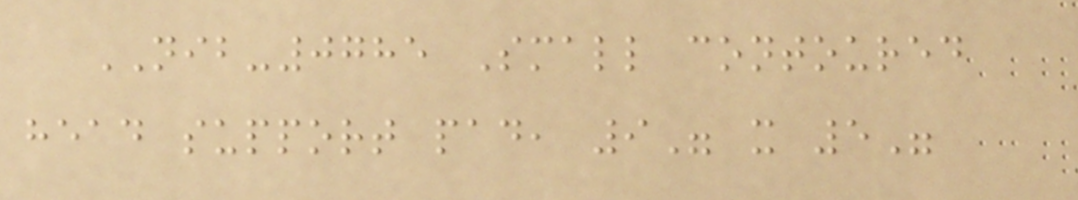NIB-0785 Small contoured
head support pad, 9" x 5"
